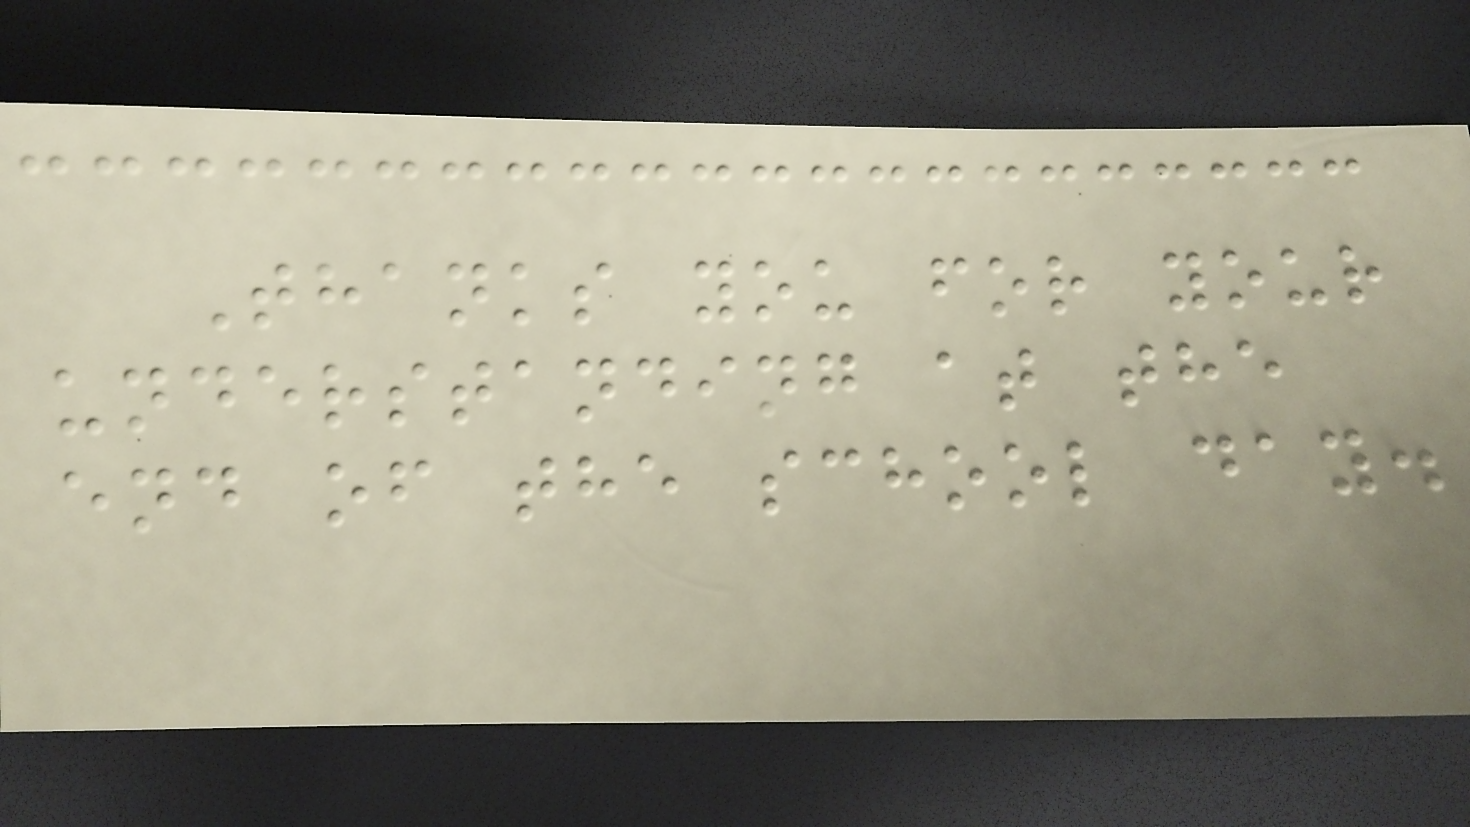Thanks you for your
understanding at the
end of the school day.
